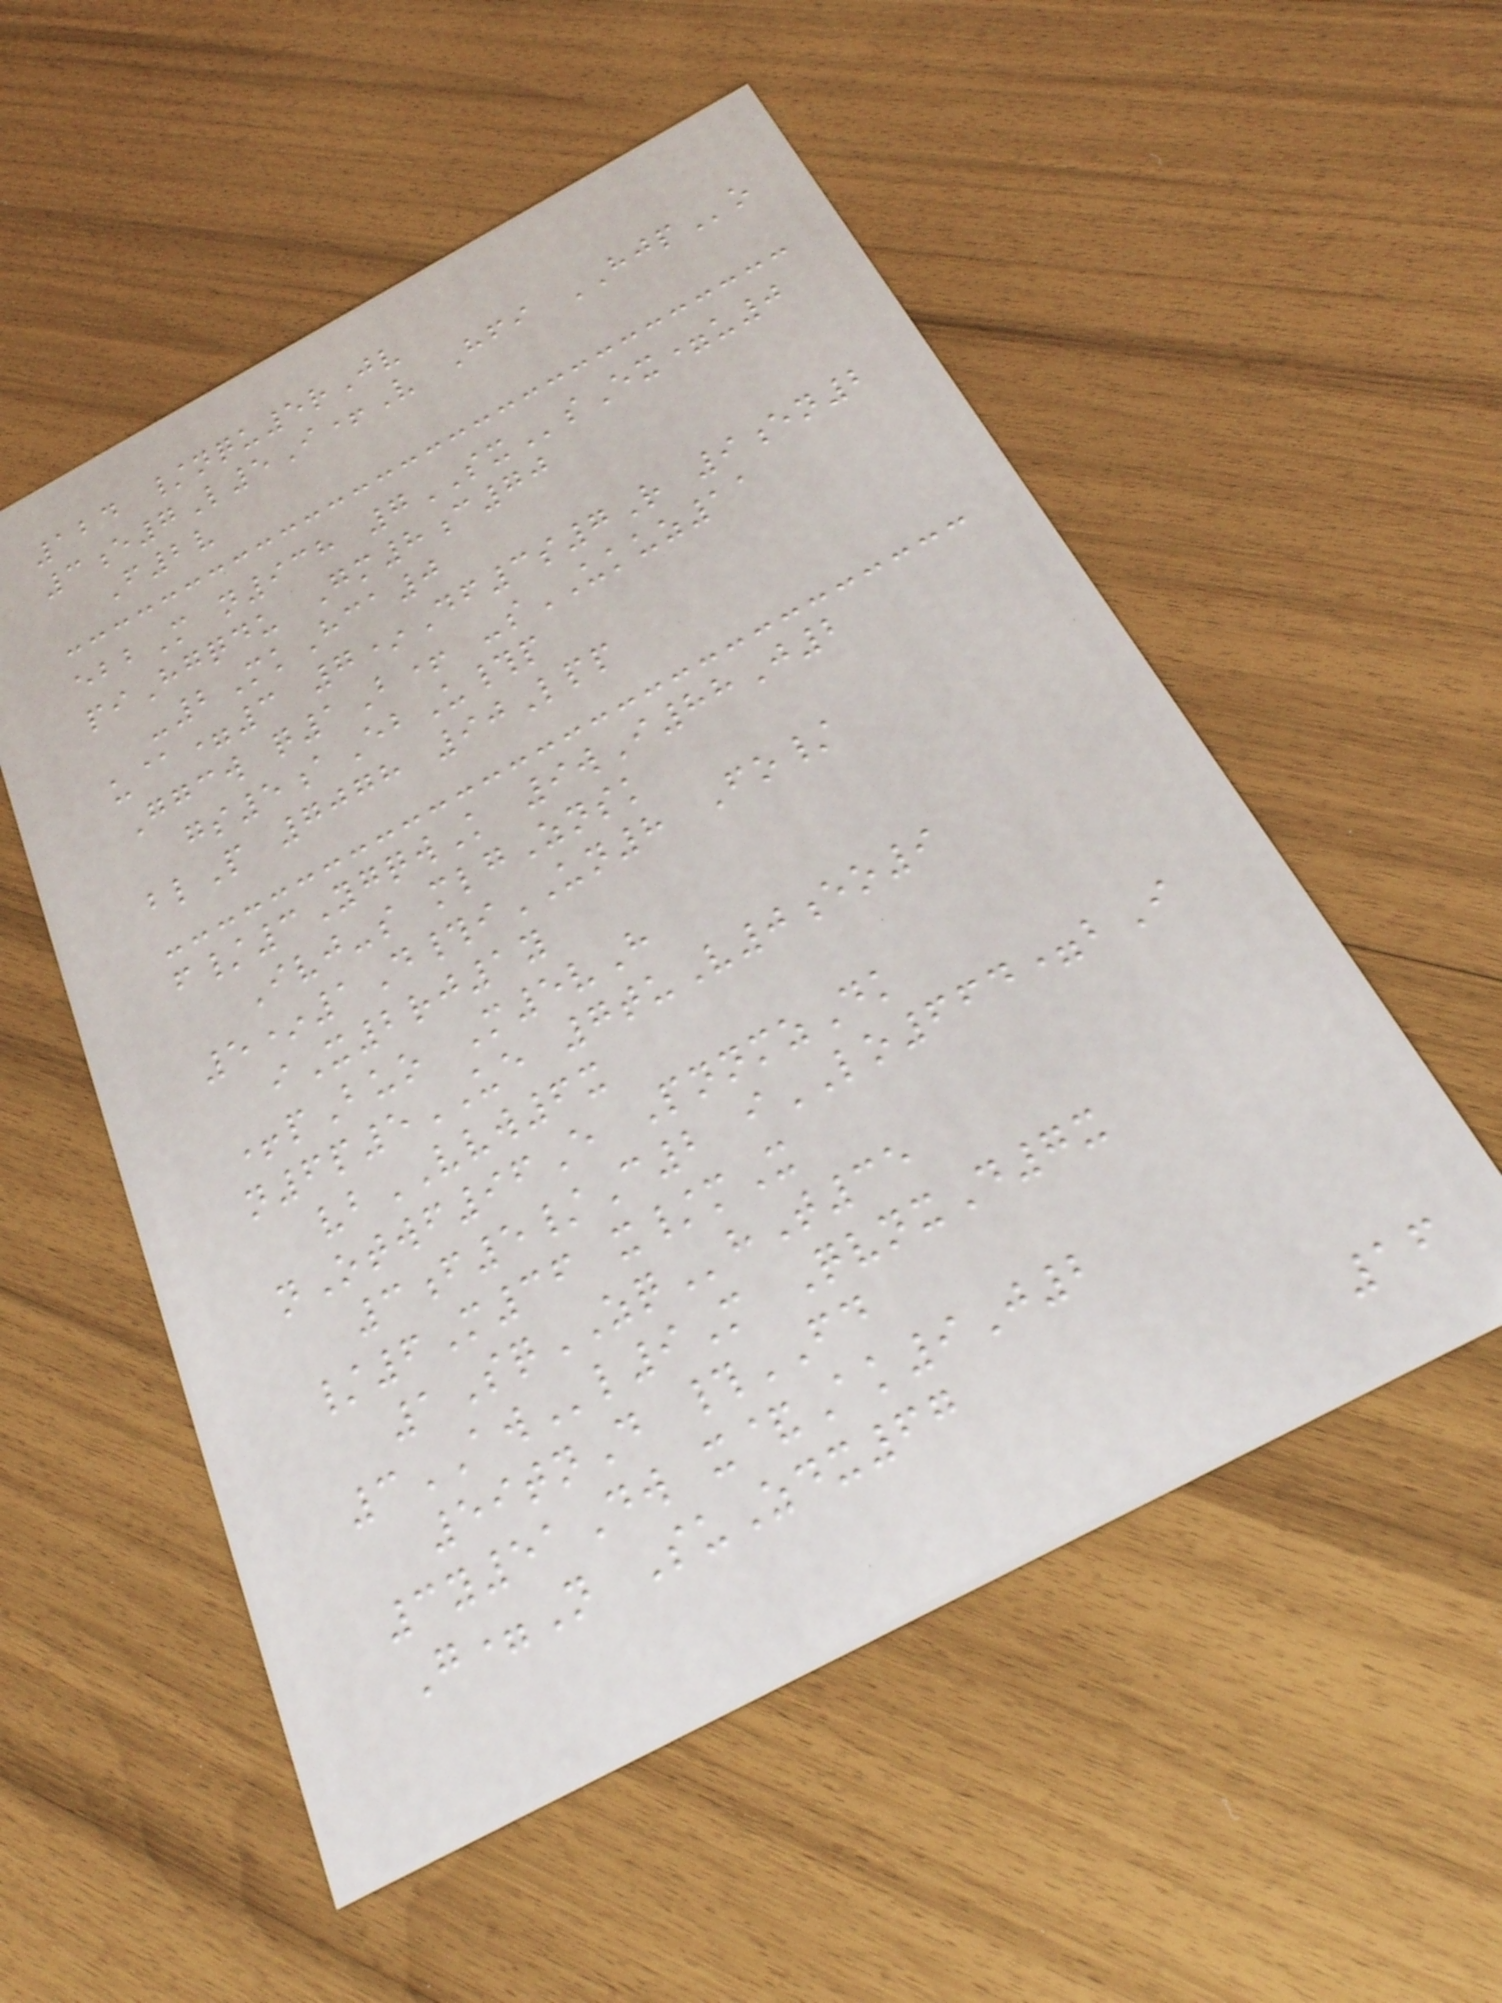124 /nqu5rJv
3e7L5I+V Hfi HJPo
F2v
ebbM n938 7SXsEx=u0
piHgqdu Gm8c70
-2MkHca0
u@=3 7*Df3s7R 9en2
Ggcw q1B+ -sUKUZ11
gs5aEbU#p
blP 7078 90Lpp
f/3YgqwK 9wI88J2
Ivj-s mlgZnsk
5*1D#iUN8 Fo/
iX2rj1y
+pBuo M5vH
n6p5UE 7tuV0eo9
vbVVW6x
nOtwf96E PnnmzDk
3f5/C2 iLO664=bI
/6M36 x/mX
1SqZQhT35
3AWl9M QvnxD7x
59tnD #FD
3y51Dw x&Ak9J2
G=N SuZdx67
16
